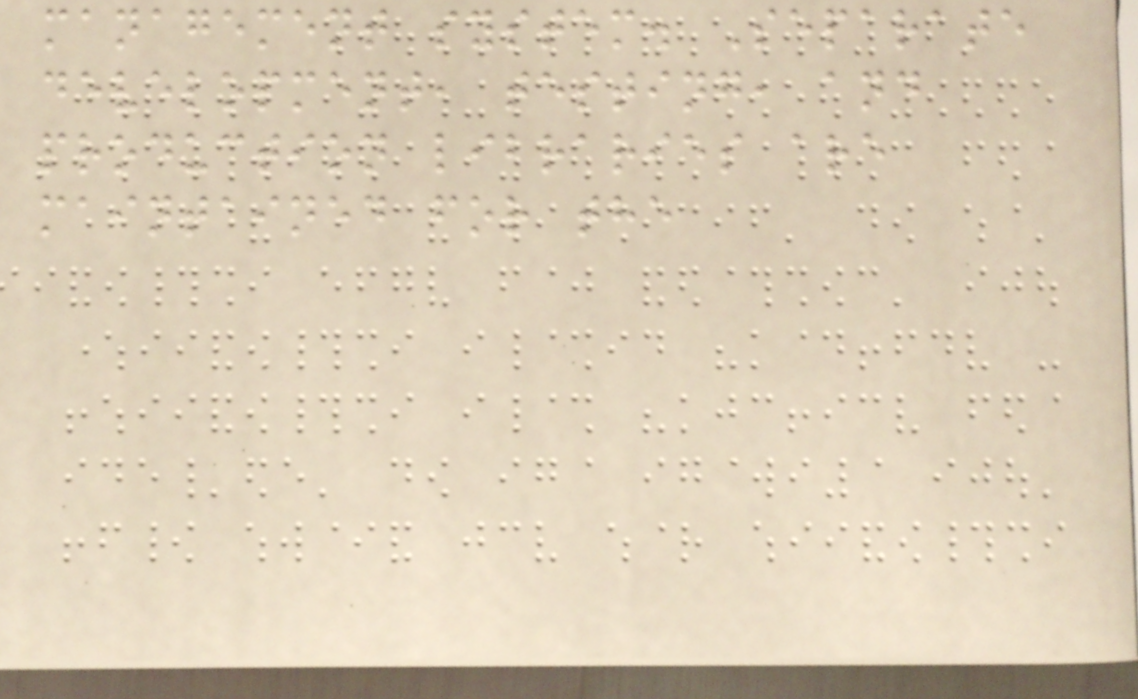management system. Separate
development, testing, and
production libraries are
maintained for the
